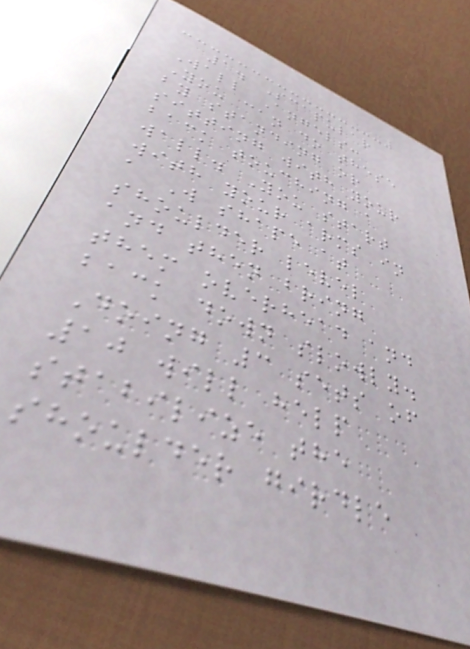1. Scapular
Wall Angels:
You can do these
by standing or
sitting with your
back touching a
wall. You start
with your arms in
a W shape at
shoulder level
and then bring
them overhead and
back down slowly.
Doing 3 sets of
10 will help
stabilize the
shoulder girdle
